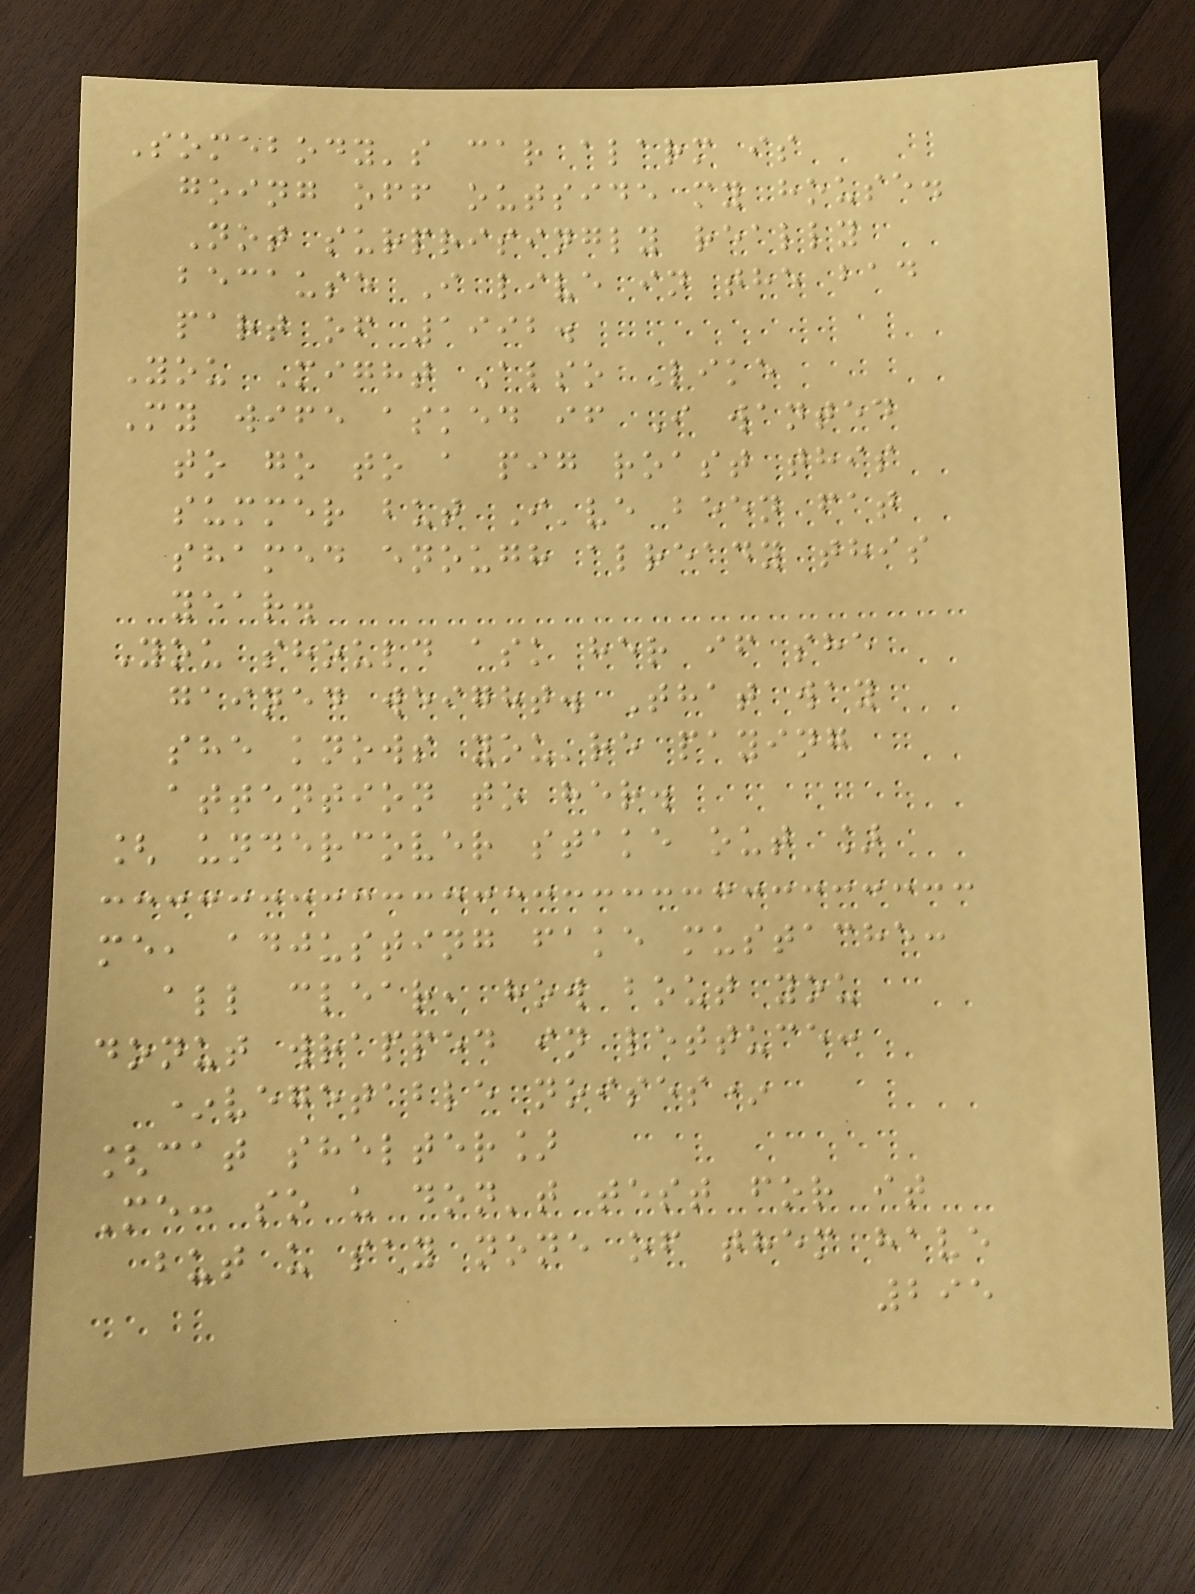Somebody's car alarm is
going off outside my house.
Not surprisingly really
because I live in the bad
part of 1992.
You Might Also Like
My wife asked if I wanted
to go to a pig roast this
summer but I've been fat
shamed enough already this
year.
You should ask her if she
gained weight. That way
she knows you're paying
attention to her.
[ undercover stake out ]
me, adjusting fake mustache:
all clear, how bout you
donut wrapped in lettuce:
*vegetable noises*
[cat shelter]
Me: so u don't test for it
but u say none of them have
295
